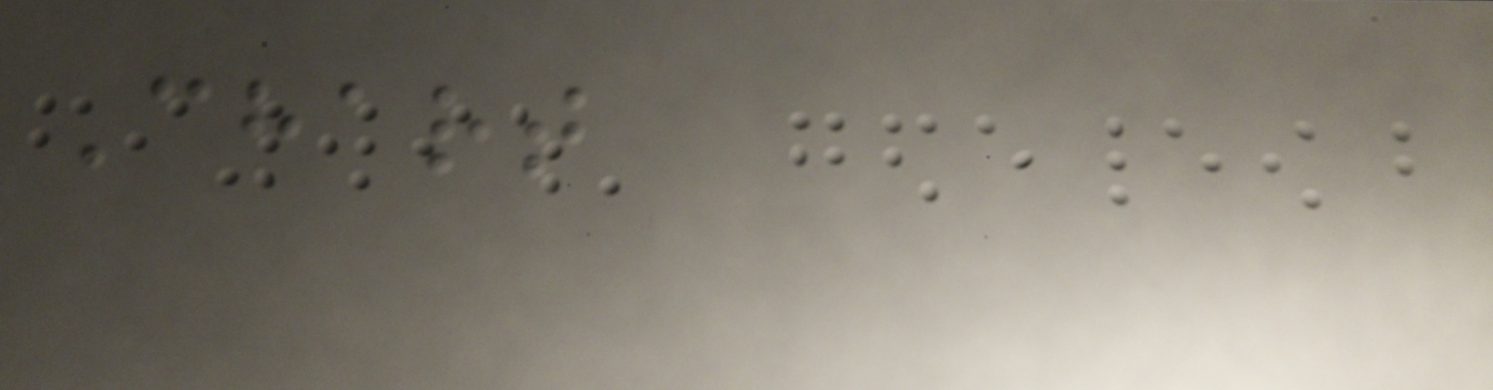Chart
